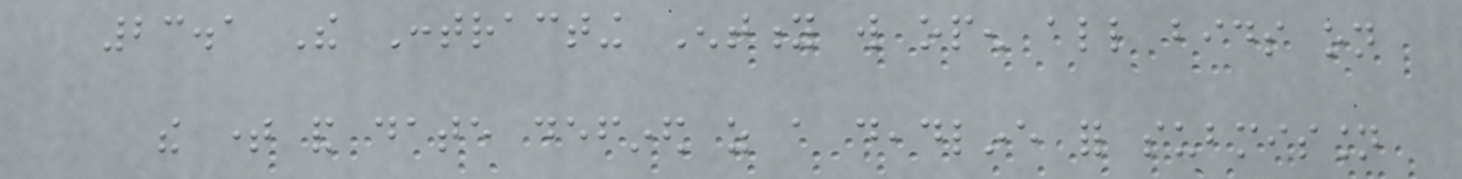23.1 The Contracting Entity will open all bids on
the time and date defined as a deadline for submission
